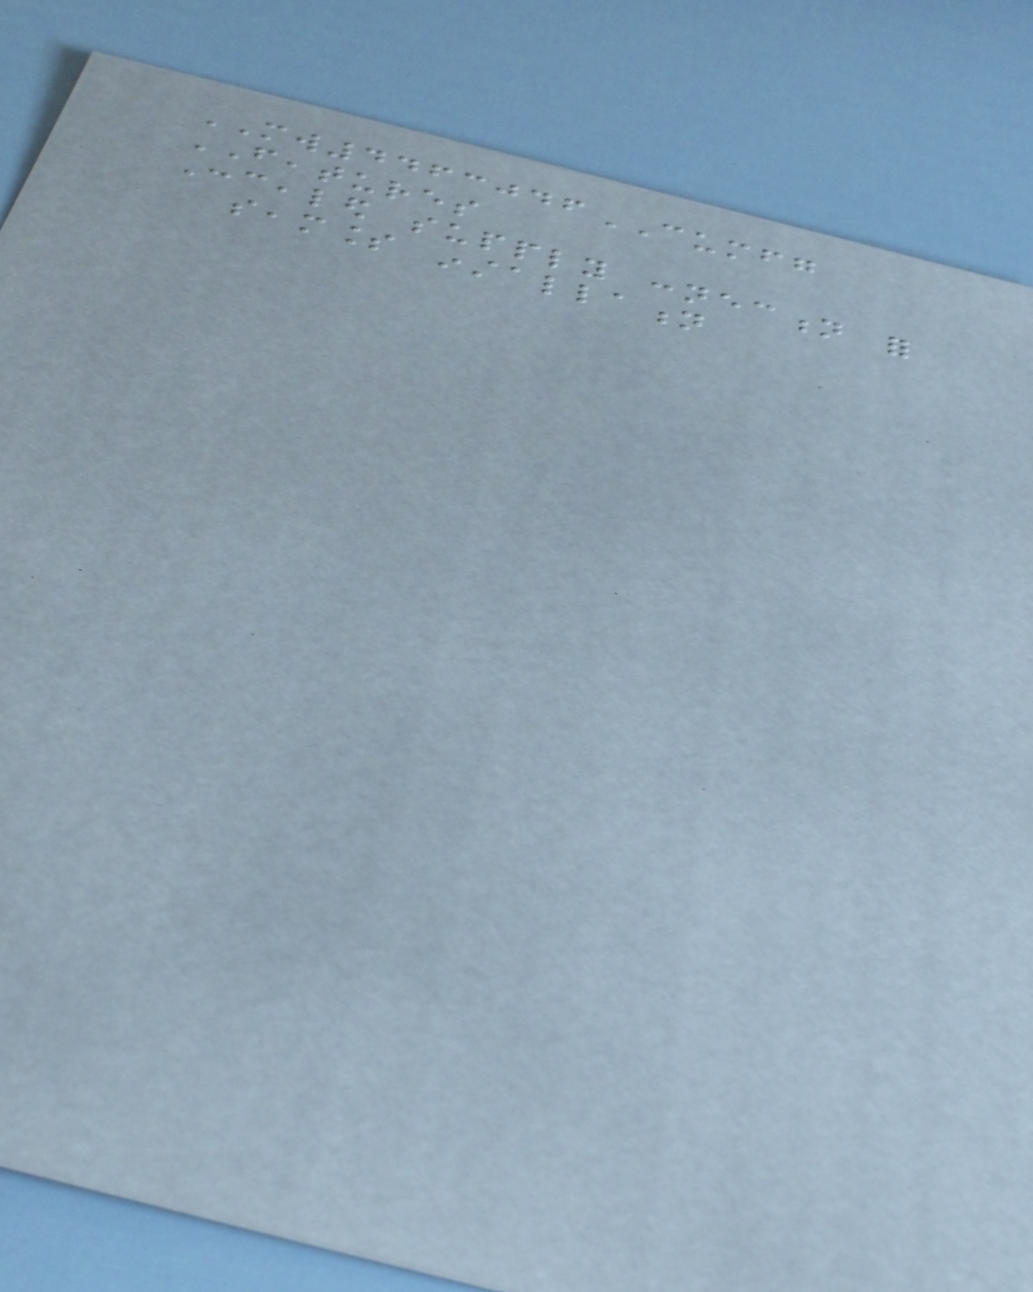MW4463046CUMFG
FEATURES
Concealed supply connection for
seamless installation
